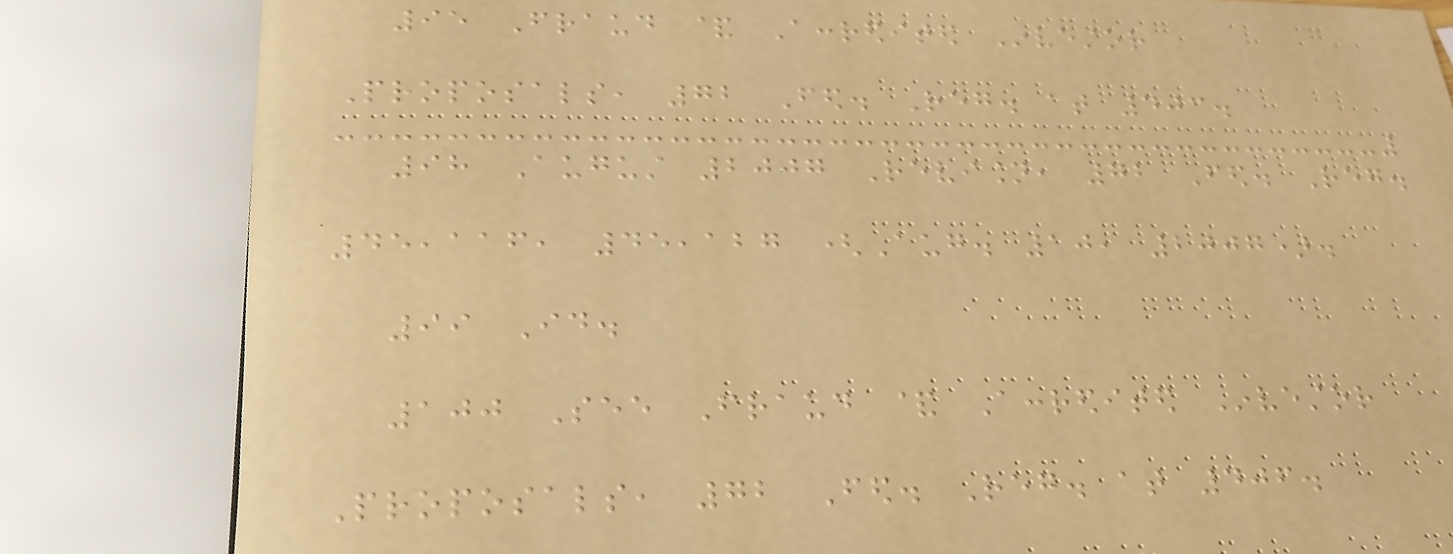95 Fraud & Accredited Investor
Proposals, 72 Fed. Reg. at 403.
98 August 2007 Revision, 72 Fed. Reg.
45,116, 45,127 (Aug. 10, 2007).
99 Id.
100 See Fraud & Accredited Investor
Proposals, 72 Fed. Reg. at 406.
